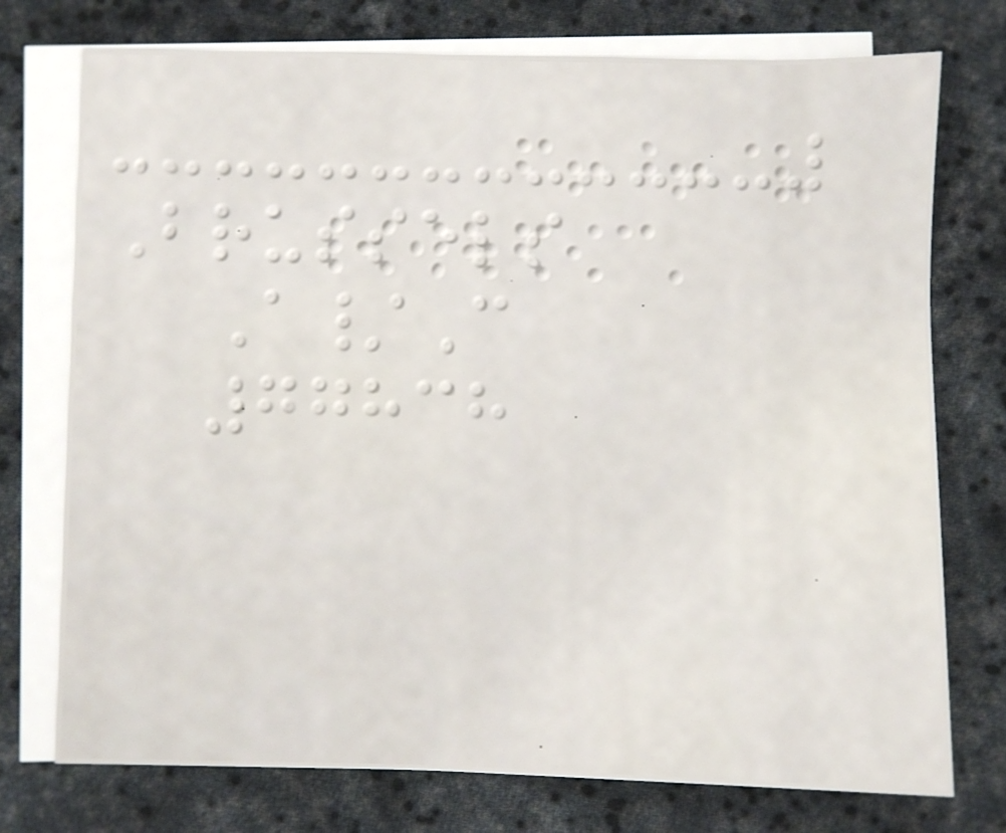Brussels
A/C
77838
